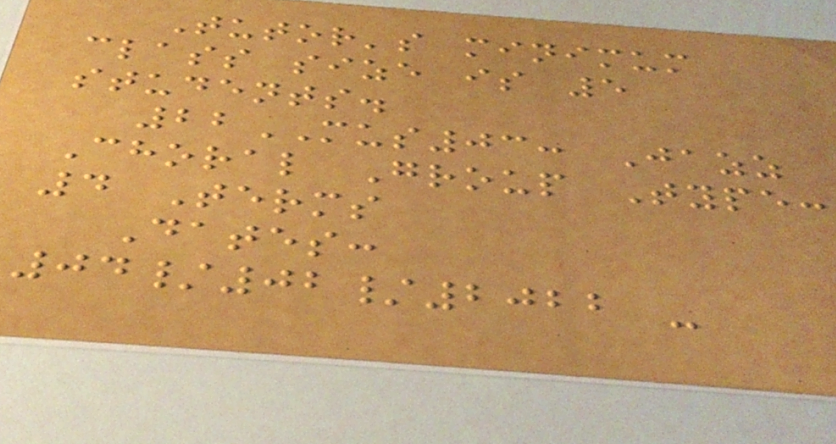Tutor's minimum
class size is 5
students.
22MUS03: Jazz
Choral Group Type:
4 Terms
Dates:
04/02/2022 -
